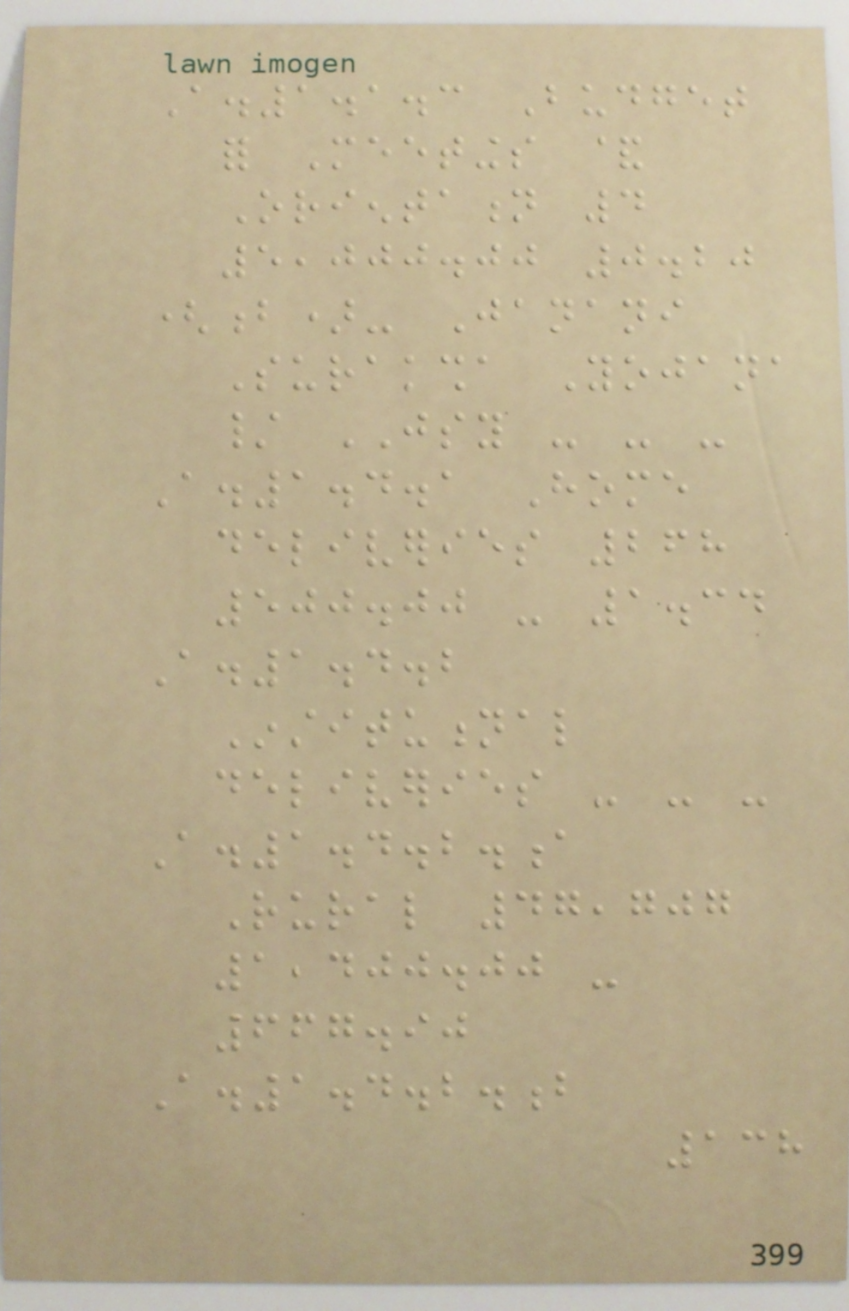A.1.1.3 Budget
for Meetings &
Orientation 4
5,000.00 0.20
(b)- Janani
Suraksha Yojana
/ JSY - - -
A.1.4.1 Home
deliveries 268
500.00 - 1.34
A.1.4.2
Institutional
deliveries - - -
A.1.4.2.a
Rural 47,707
1,400.00 -
667.90
A.1.4.2.b
138
